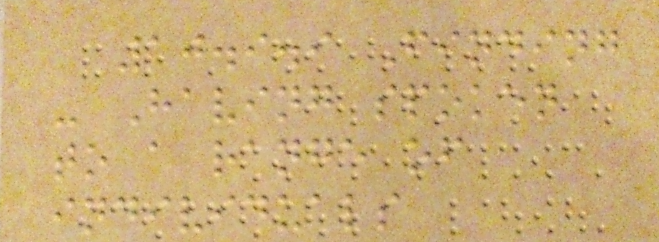10.9.9 Finding
- Having spoken
to a range of
individuals
